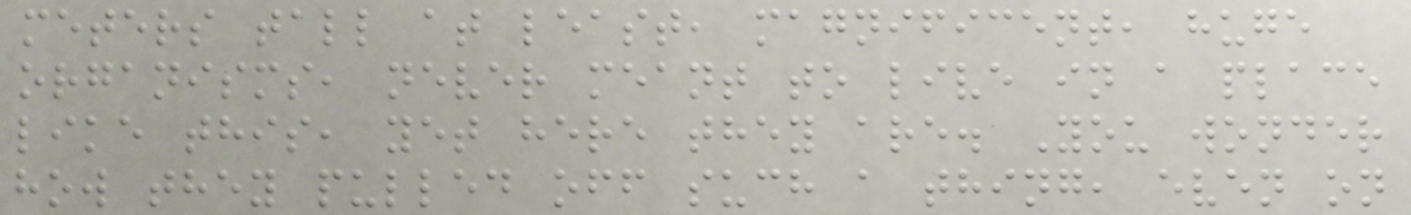meters tall at least, magnificent, huge
organisms, never meant to live in a place
like this, yet here they are. You wonder
how they pulled off such a thing, even on
